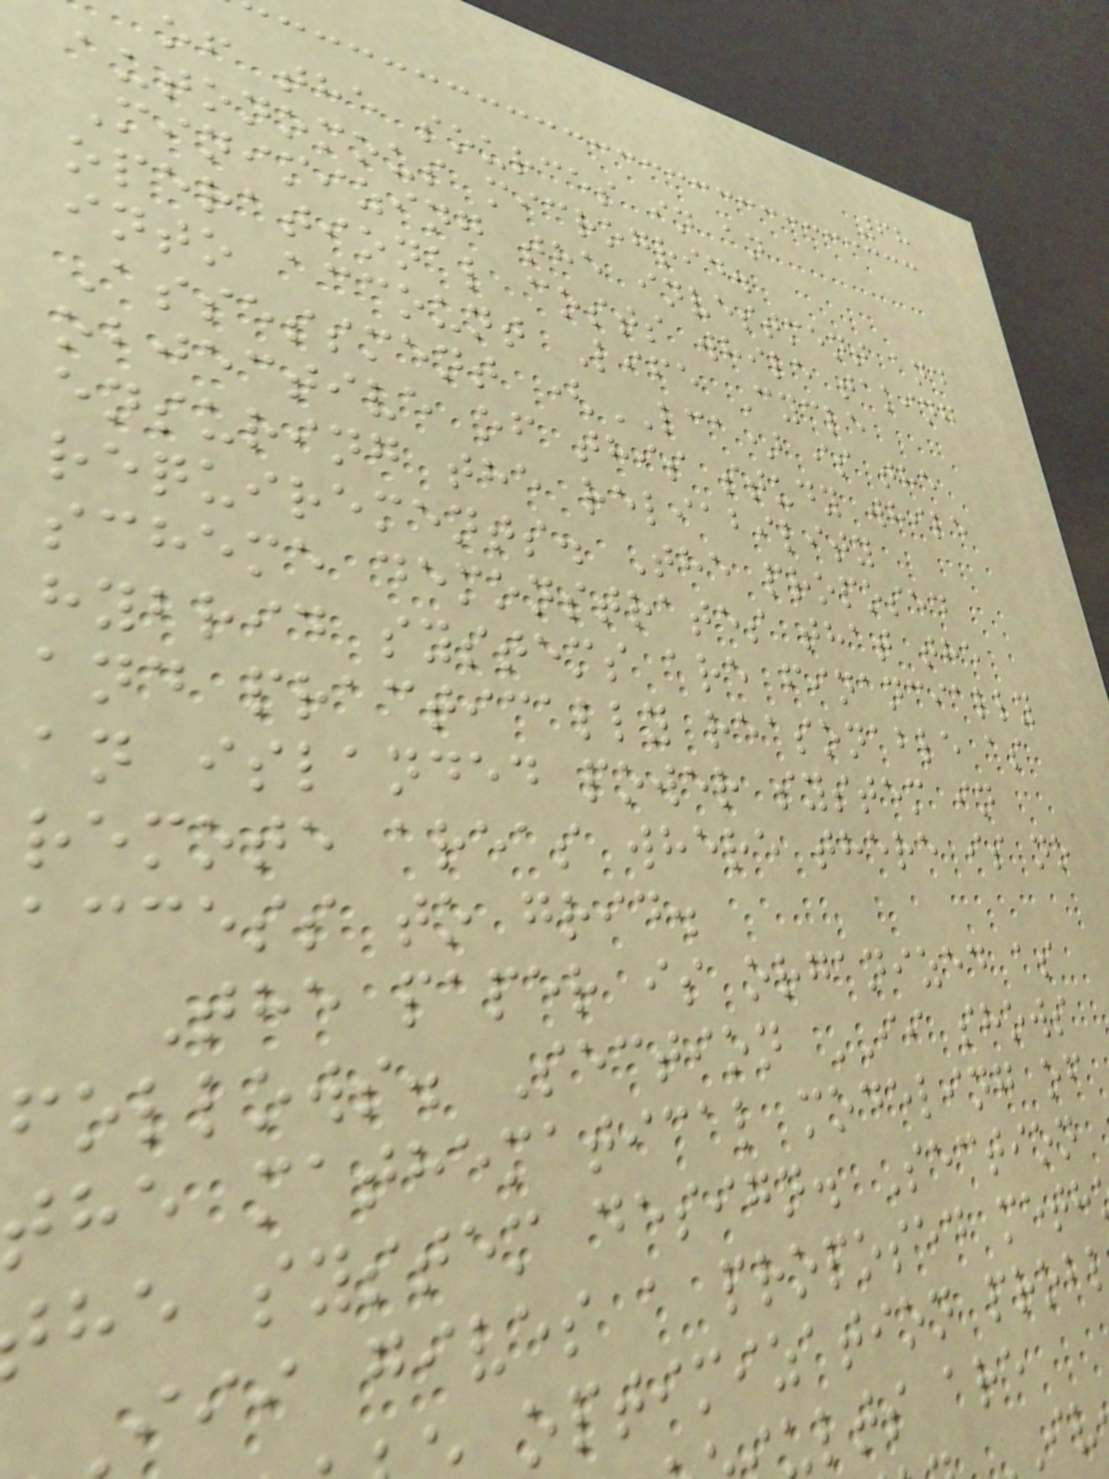68
of the sources in an
autonomous microgrid.
Minimizing the investment and
operational costs while taking
into account Life Cycle
Assessment (LCA) is the
objective of this study while
ensuring the reliability
requirements. The proposed
scheme demonstrates that the
hybrid systems are financially
and practically reasonable as
an islanded power system in
remote areas where there is no
access to grid.
The paper is organized as
follows. Section II shows
the mathematical modeling of
he system design. Section
iii gives a proposed meth
optimization prob
ults are
